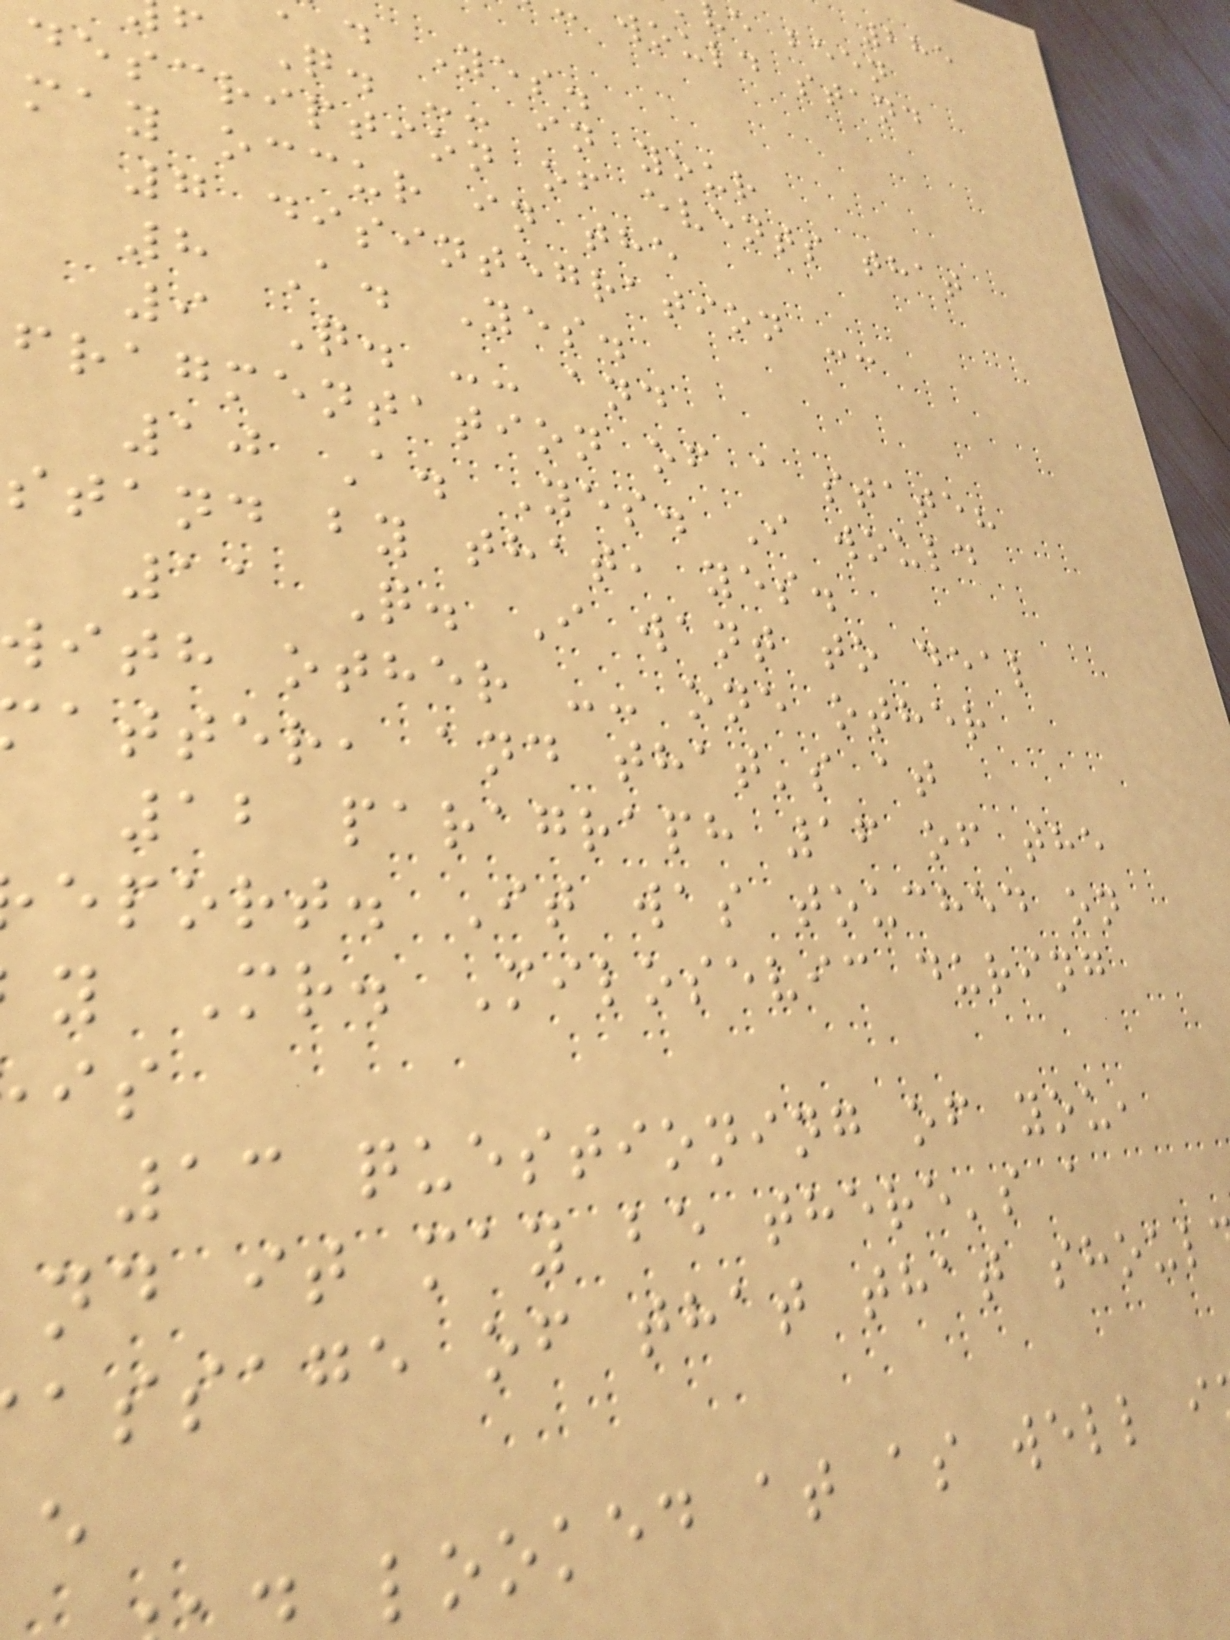285
e been
would stand
. Yes.
f Q. -- in your
description of events that
may occur in the
7 disintegration --
8 A. Yes.
9 Q. -- and
fragmentation of a state?
10 A. Yes. I would
stand by that, yes.
11 Q. I want to deal
with other -- one other
atter, and that's at
12 paragraph 16 of the
eport. It was touched on
y Mr. Milosevic during
13 questioning of you,
nd it may be there's a
assage of that that shoul
looked at as well i
